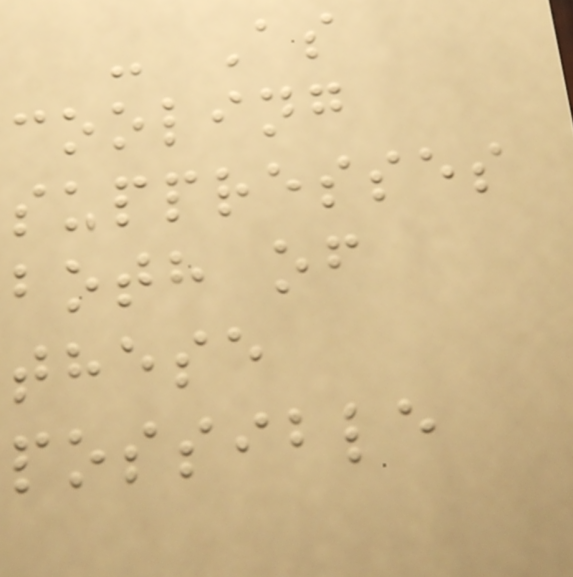- As
cooling
suppresses
both of
these
possible
